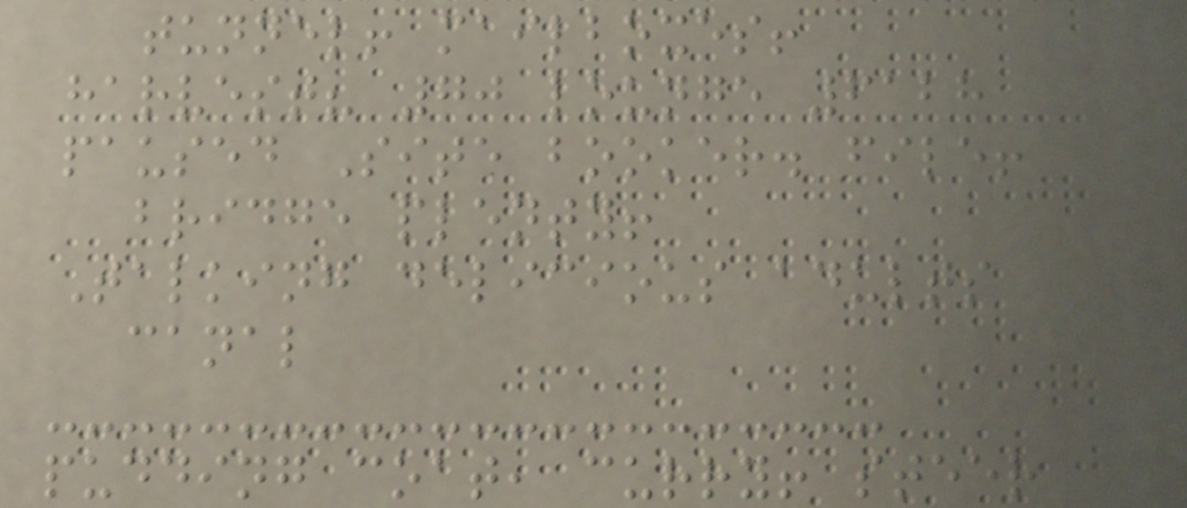tunnel! mailboxes!
harvest? 70 lounge 6128
paused Site booker. file!
bridge plenty!
Talking delicious adults
canal
pudding coat, curry! steer
